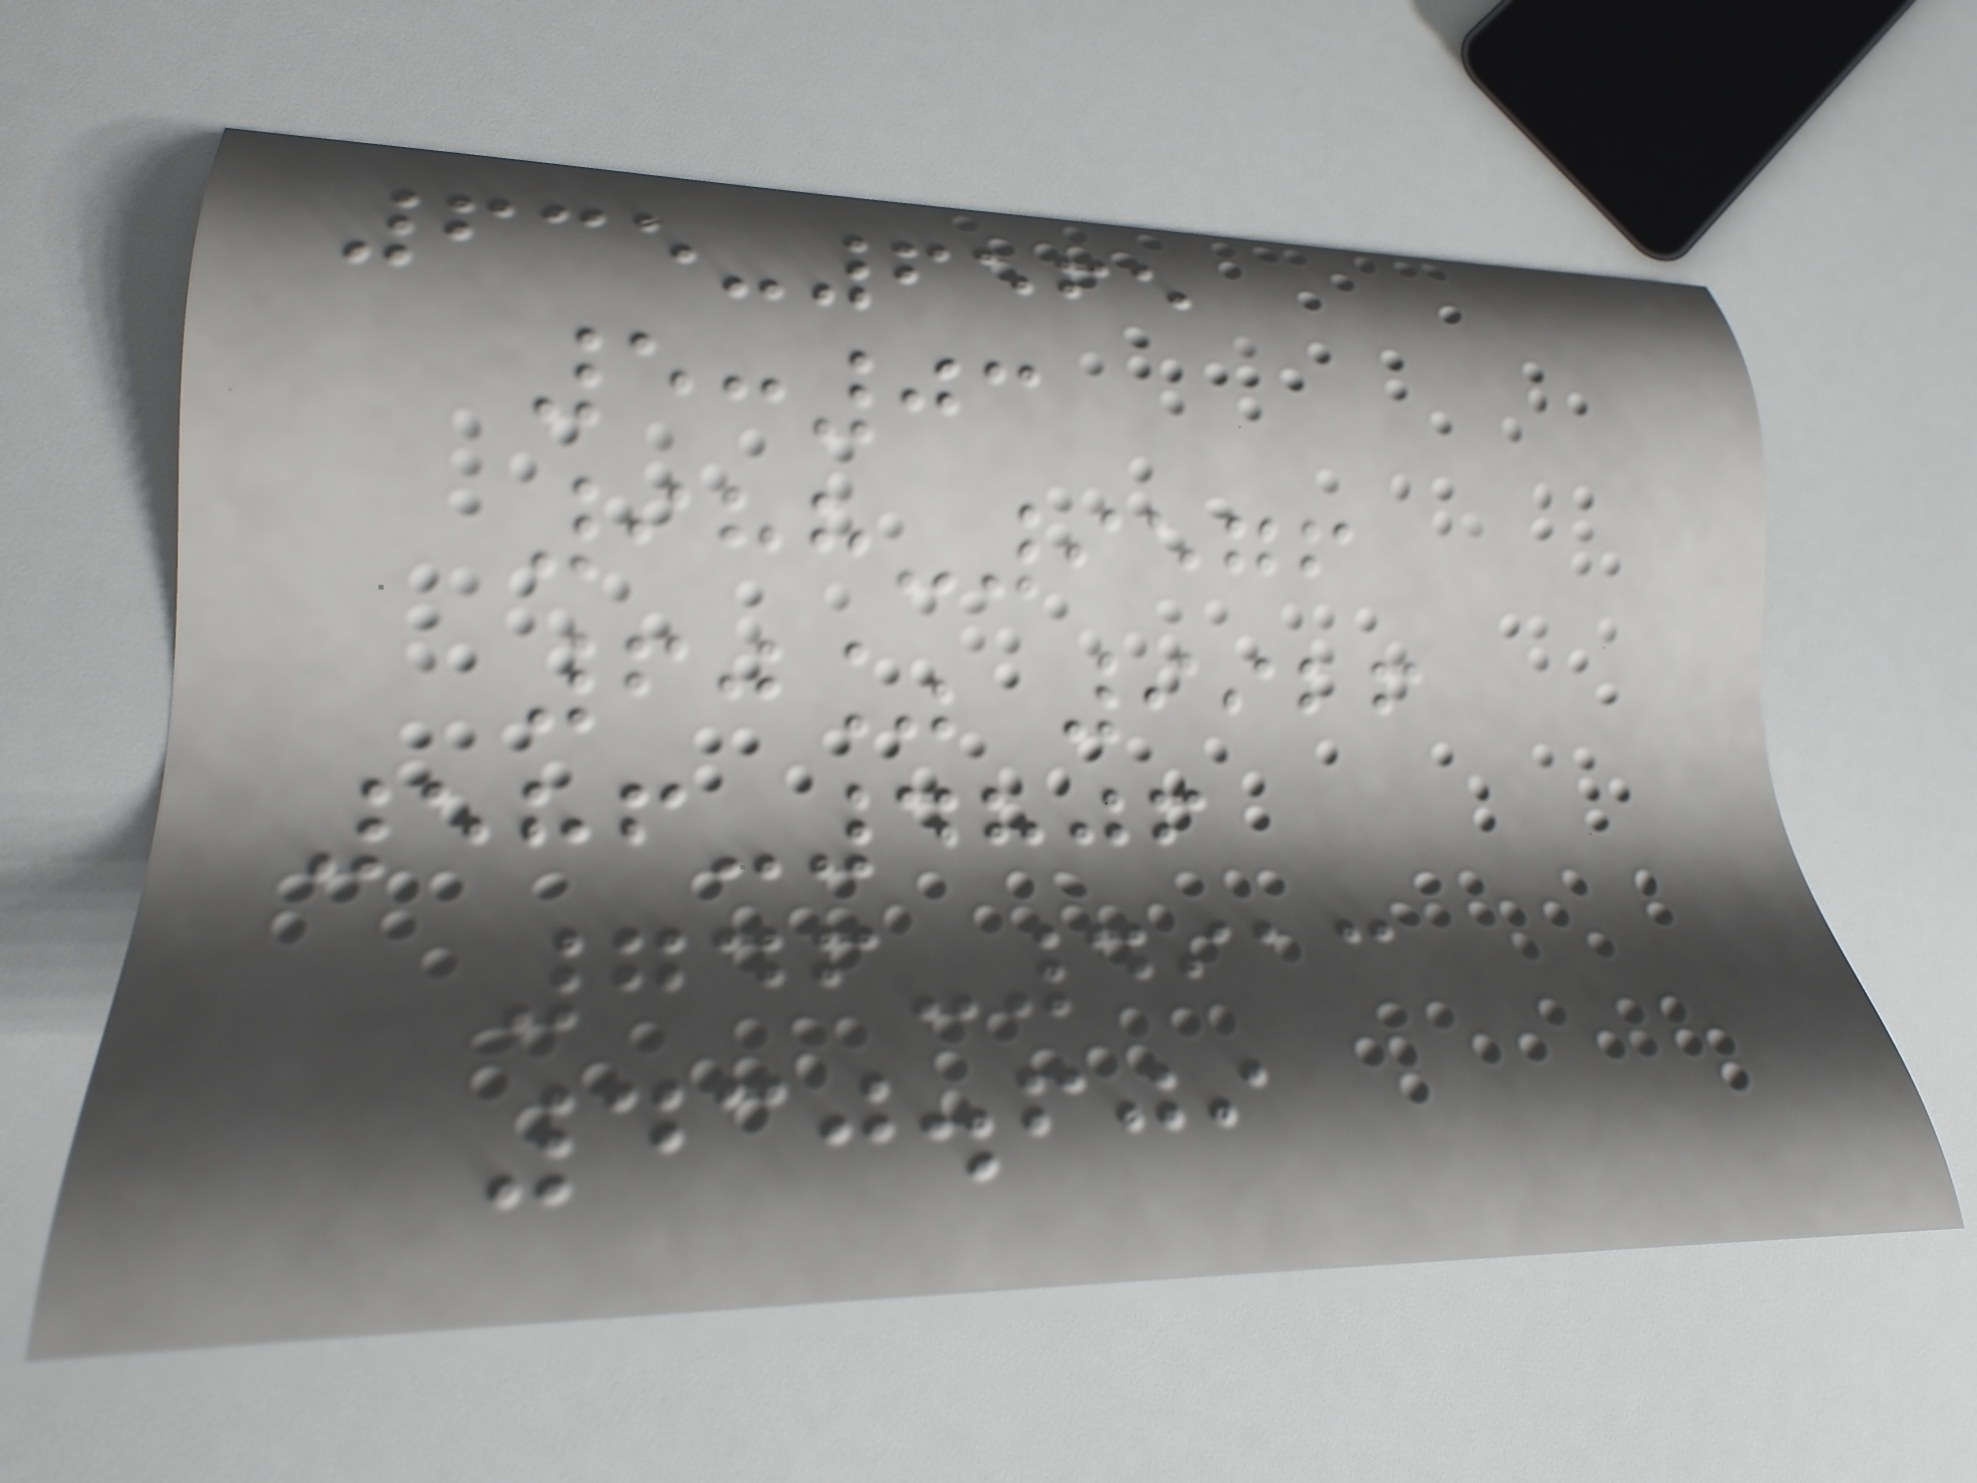635-6565
5:03
988-9576
60% 9926
586-4806
746-4913
430.609
